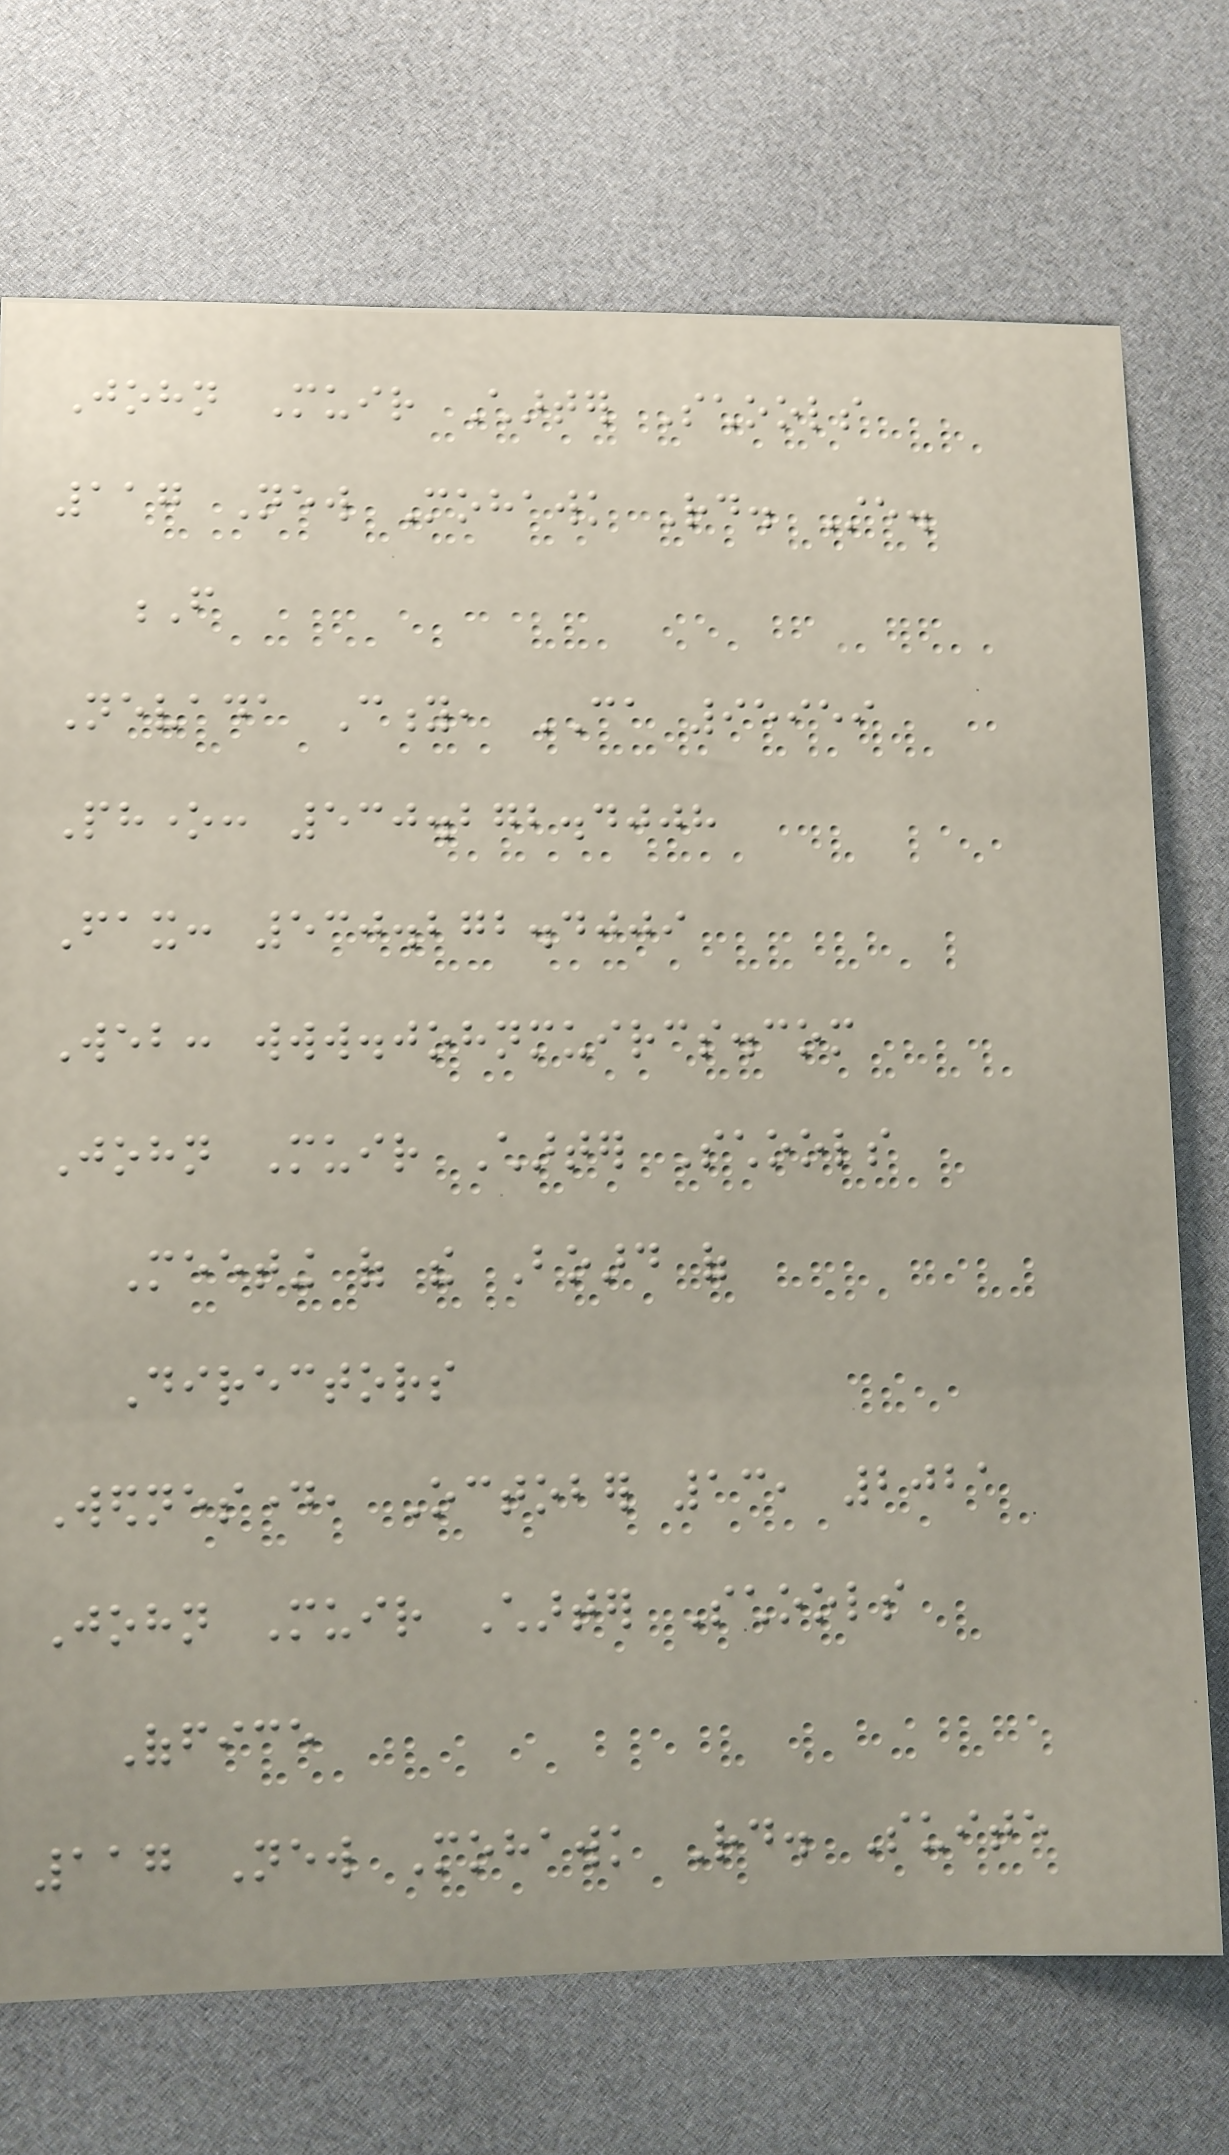John Muir Charter Schools
117 New Mohawk Rd. Ste.
F
Nevada City, CA 95959
Phone: 530.272.4008
Fax: 530.272.4009
Web: www.johnmuircs.com
John Muir Charter Schools
Meeting of the Board of
Directors
Wednesday, October 13, 2021
John Muir Charter Schools
Office
117 New Mohawk Rd. Suite
